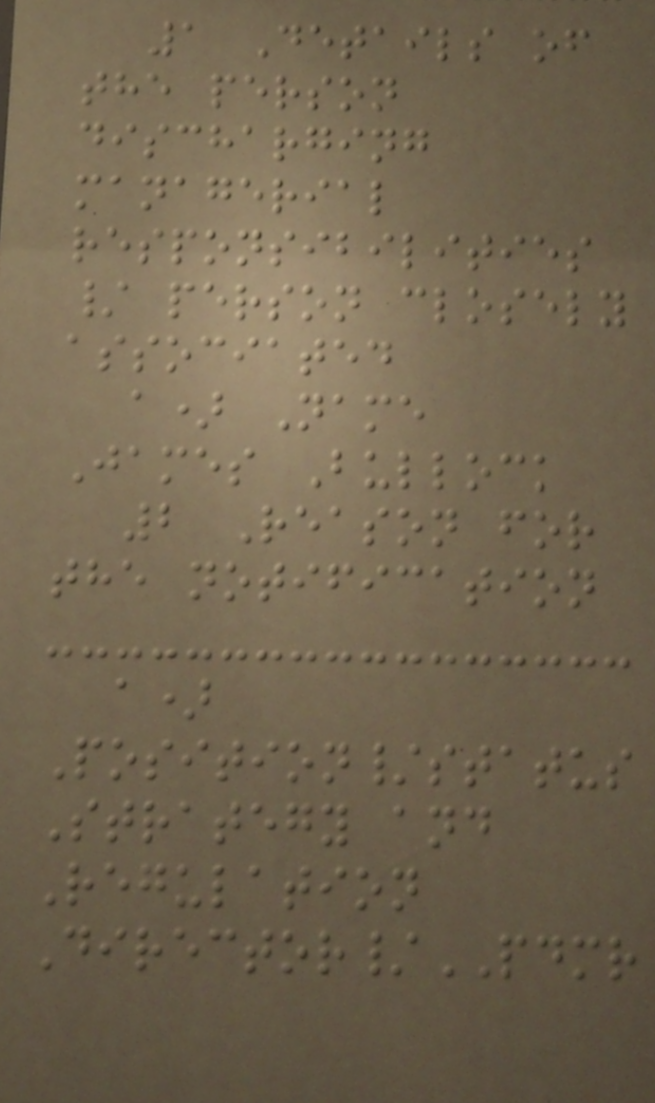1 Details of
the person
discharging
managerial
responsibilities
/ person closely
associated
a) Name
James Bullock
2 Reason for
the notification
a)
Position/status
Strategy and
Regulation
Director/PDMR
